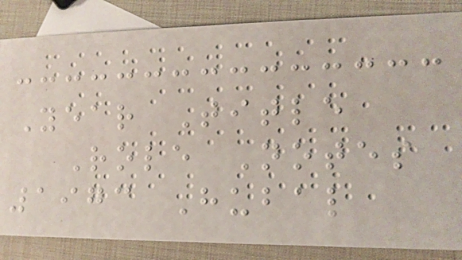Year Title
Role Notes
1973 Hubal
